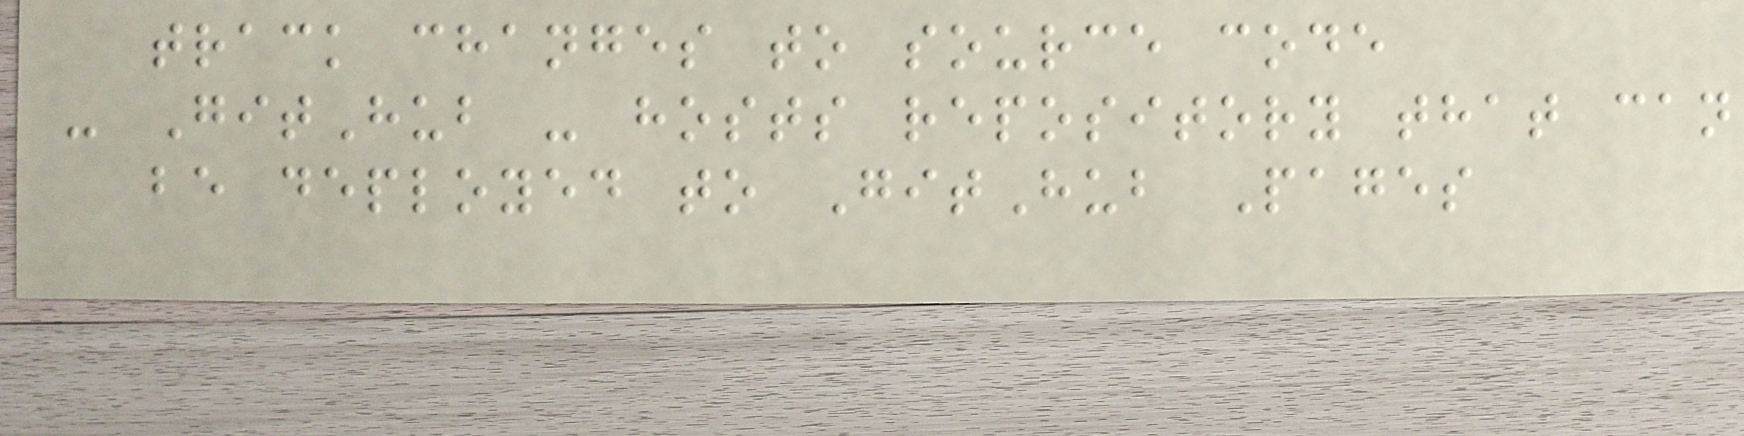track changes to source code
- GitHub - hosts repository that can
be deployed to GitHub Pages
